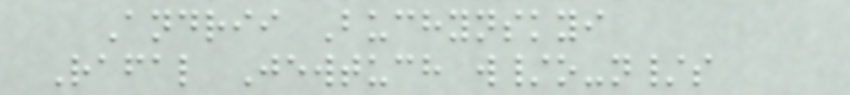Andrii Buchynskyi
Rafal Jewtuch w/o-n/s
